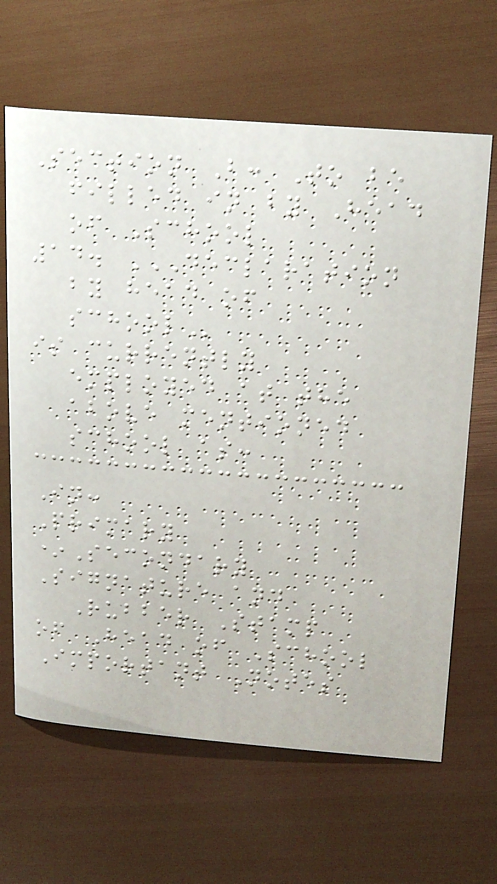Section B: To be
filled in by Head
of School
14. DECLARATION
BY HEAD OF
SCHOOL
is currently
employed at the
above mentioned
school as:
In:
Primary
*Secondary
Signature and
Rubber Stamp
of Head of School
Important Notes
